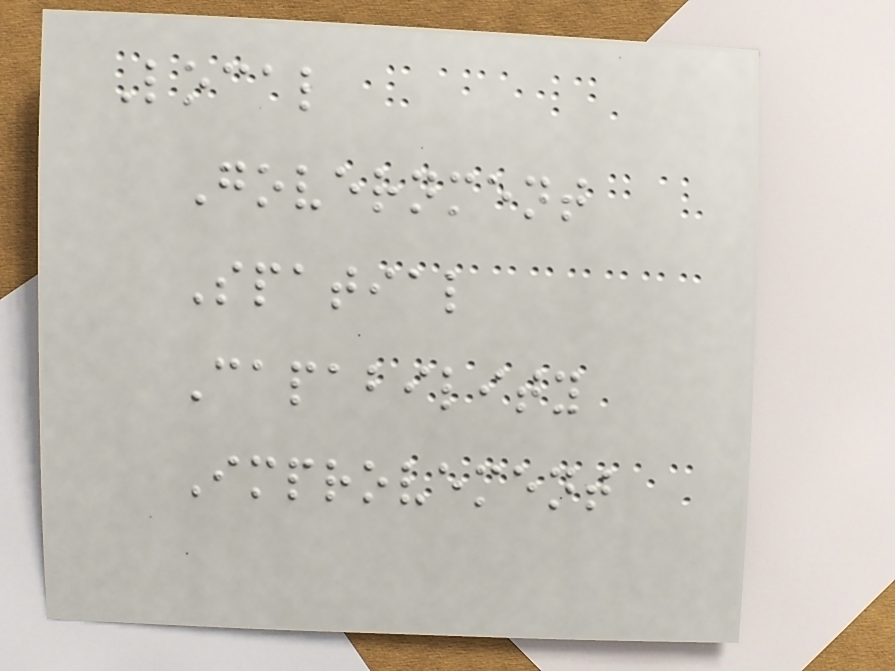Local
Government
Spatial
Capability
Improvement
